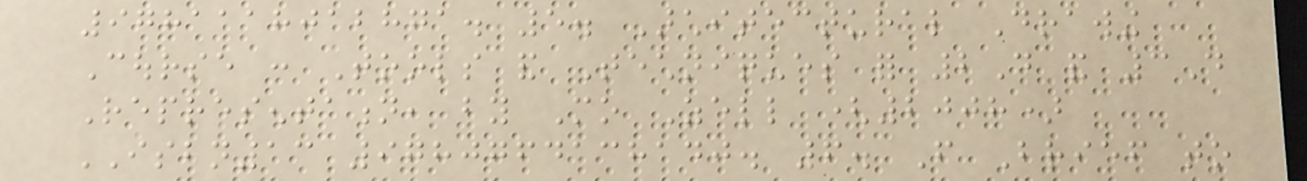9781118012871. 5. Architectural Drawing
Course : Tools and Techniques for 2D and 3D
Representation, by Mo Zell (2008)
ISBN13 9780764138140. 6. From Brief to
